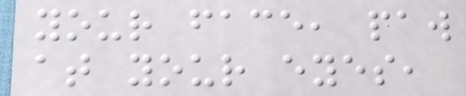your face, paw
at your eyes,
